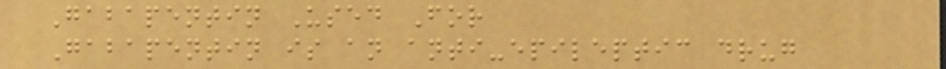Gabapentin Used For
Gabapentin is an anti-epileptic drug
